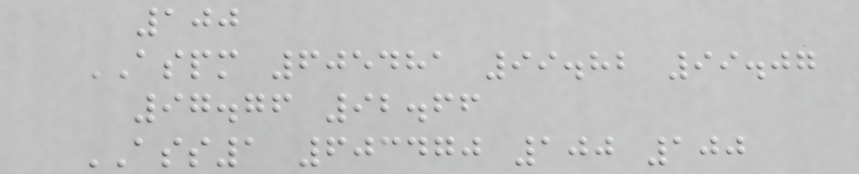100
ASPM 605481 99.82 99.07
97.76 92.66
ASS1 603470 100 100
